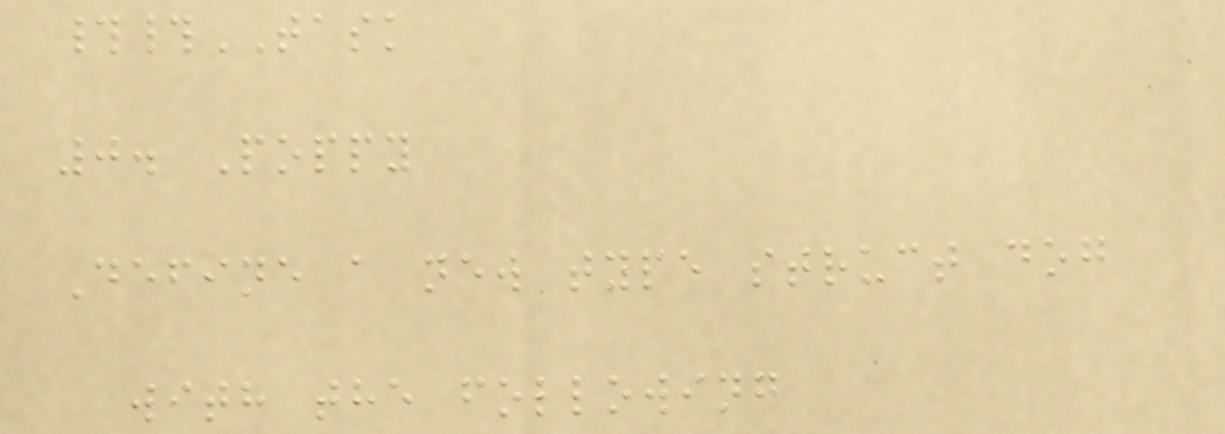##TASK
0. Poppy
Define a new type struct dog
with the following
